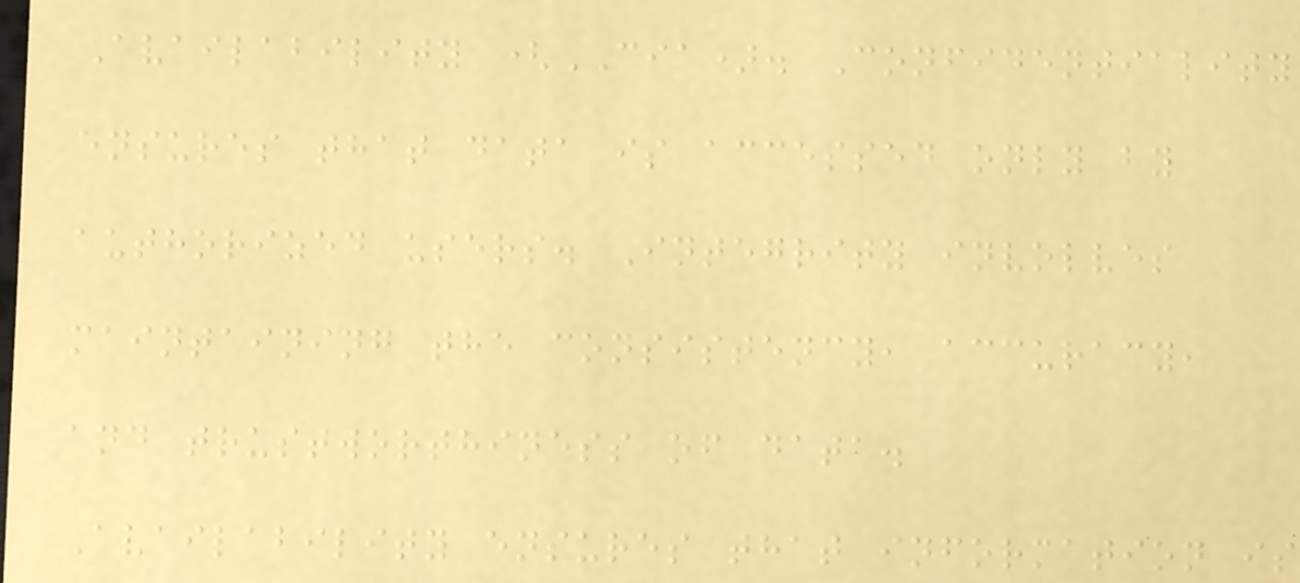Availability (CIA). Confidentiality
ensures that data is accessed only by
authorized users. Integrity involves
maintaining the consistency, accuracy,
and trustworthiness of data.
Availability ensures that information is
